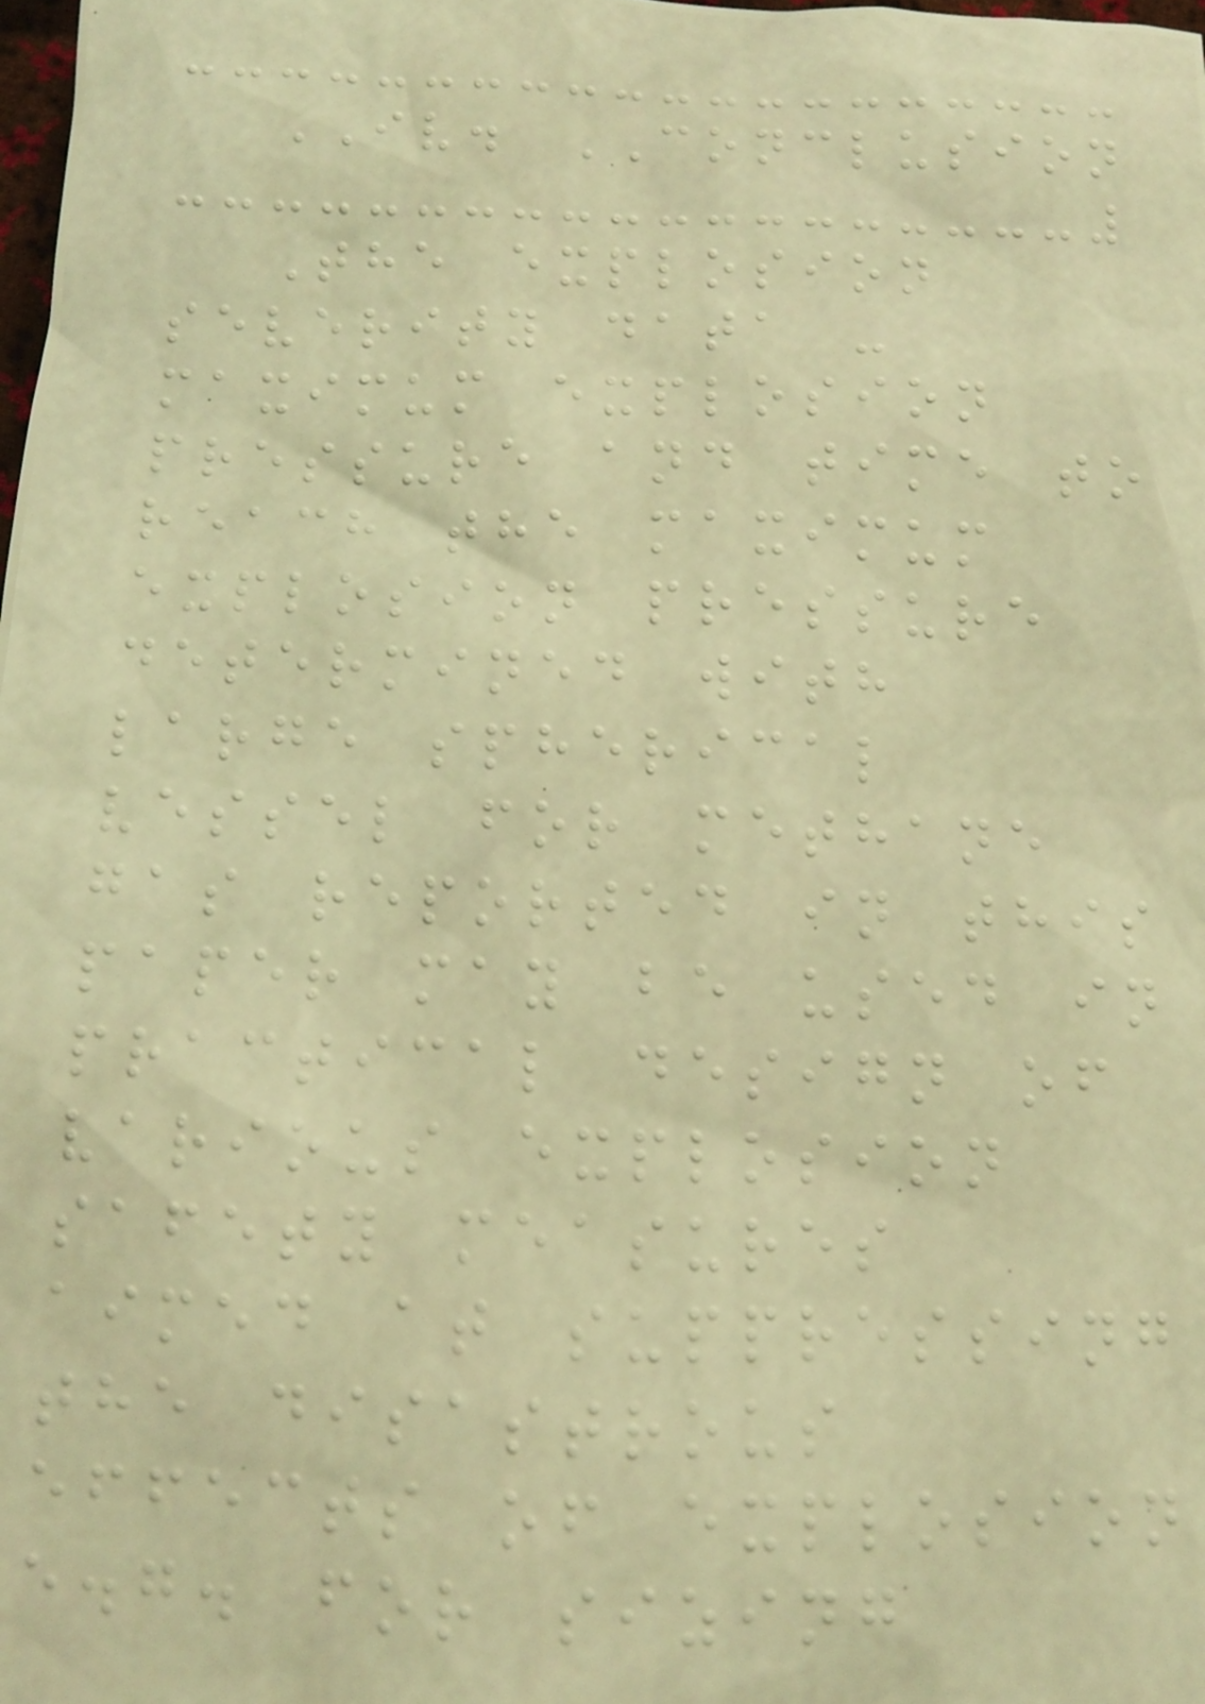IV. CONCLUSION
The explosion
severity data -
maximum explosion
pressure and time to
reach the maximum
explosion pressure
determined with
large spherical
vessel for methane
gas reported in this
paper may be used in
practical design of
various explosion
safety measures
aimed at suppressing
the disastrous
effects of explosion
e.g. for sizing
